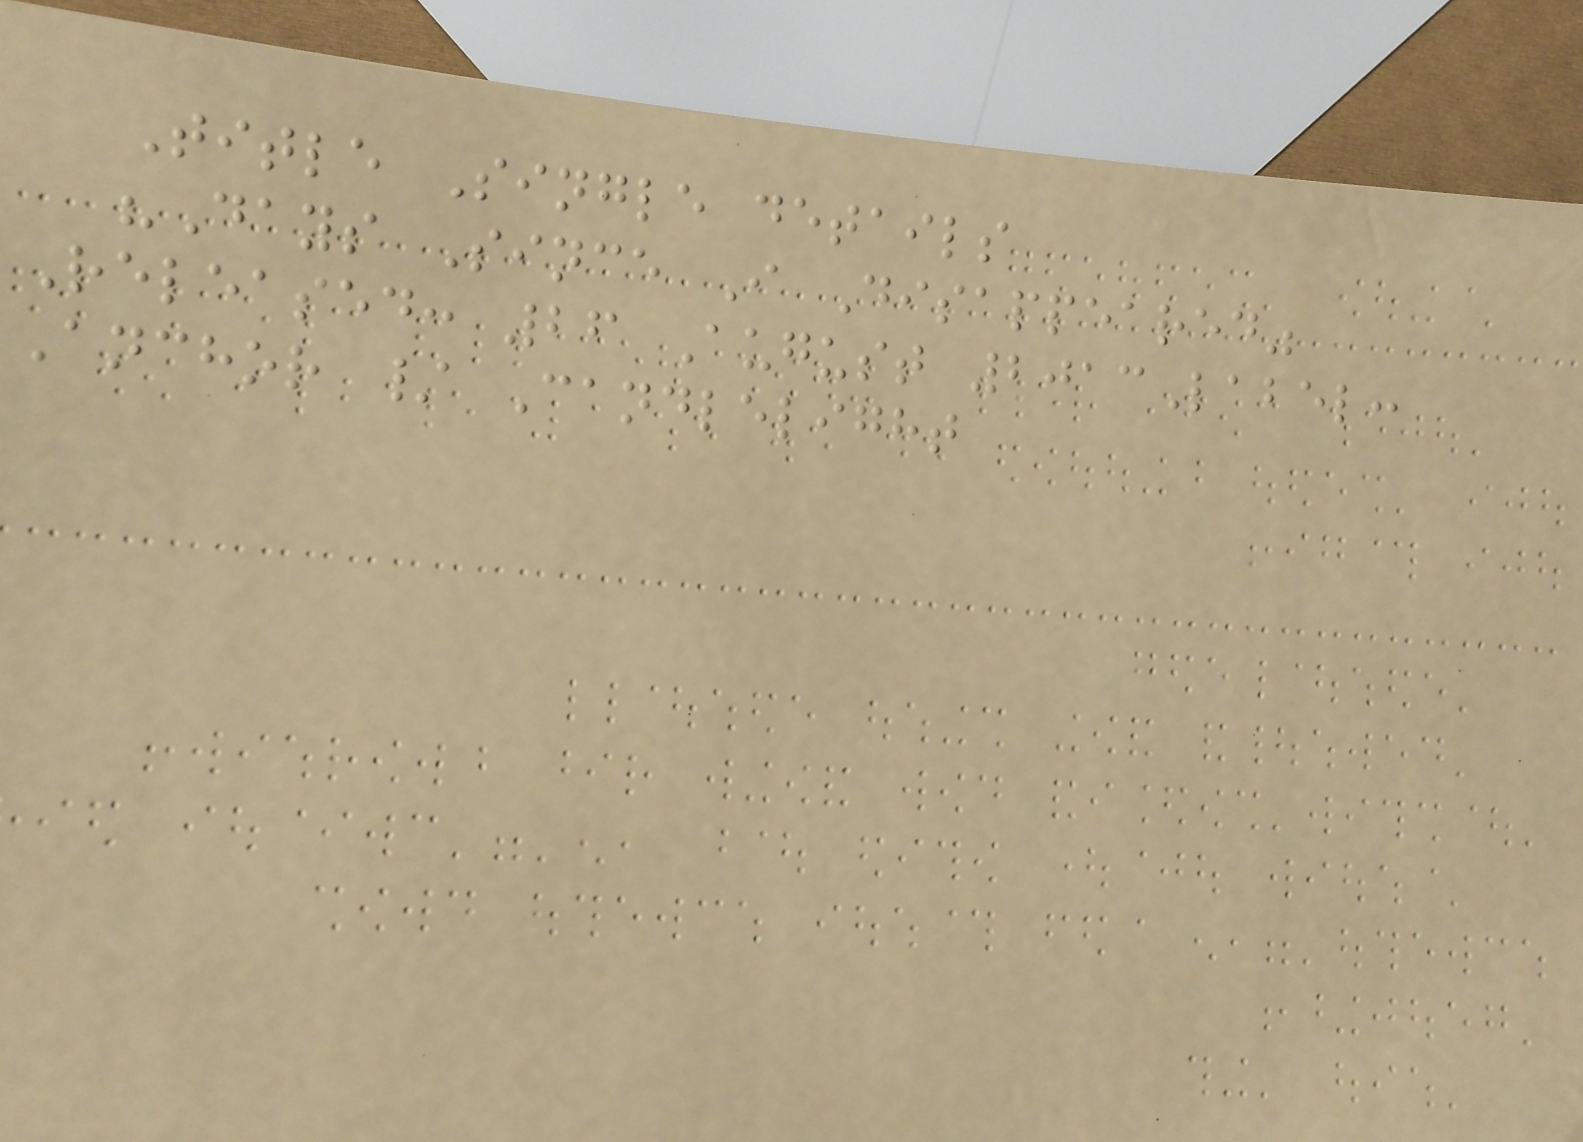Title Single details
"Days Since I Disappeared"
Released: 26 August 2013Label:
Anchor / Candlelight
